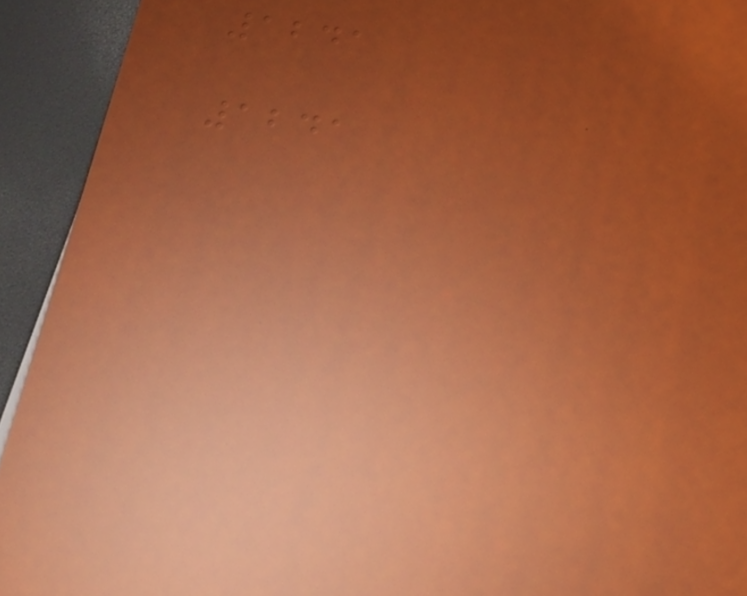1241
1241
